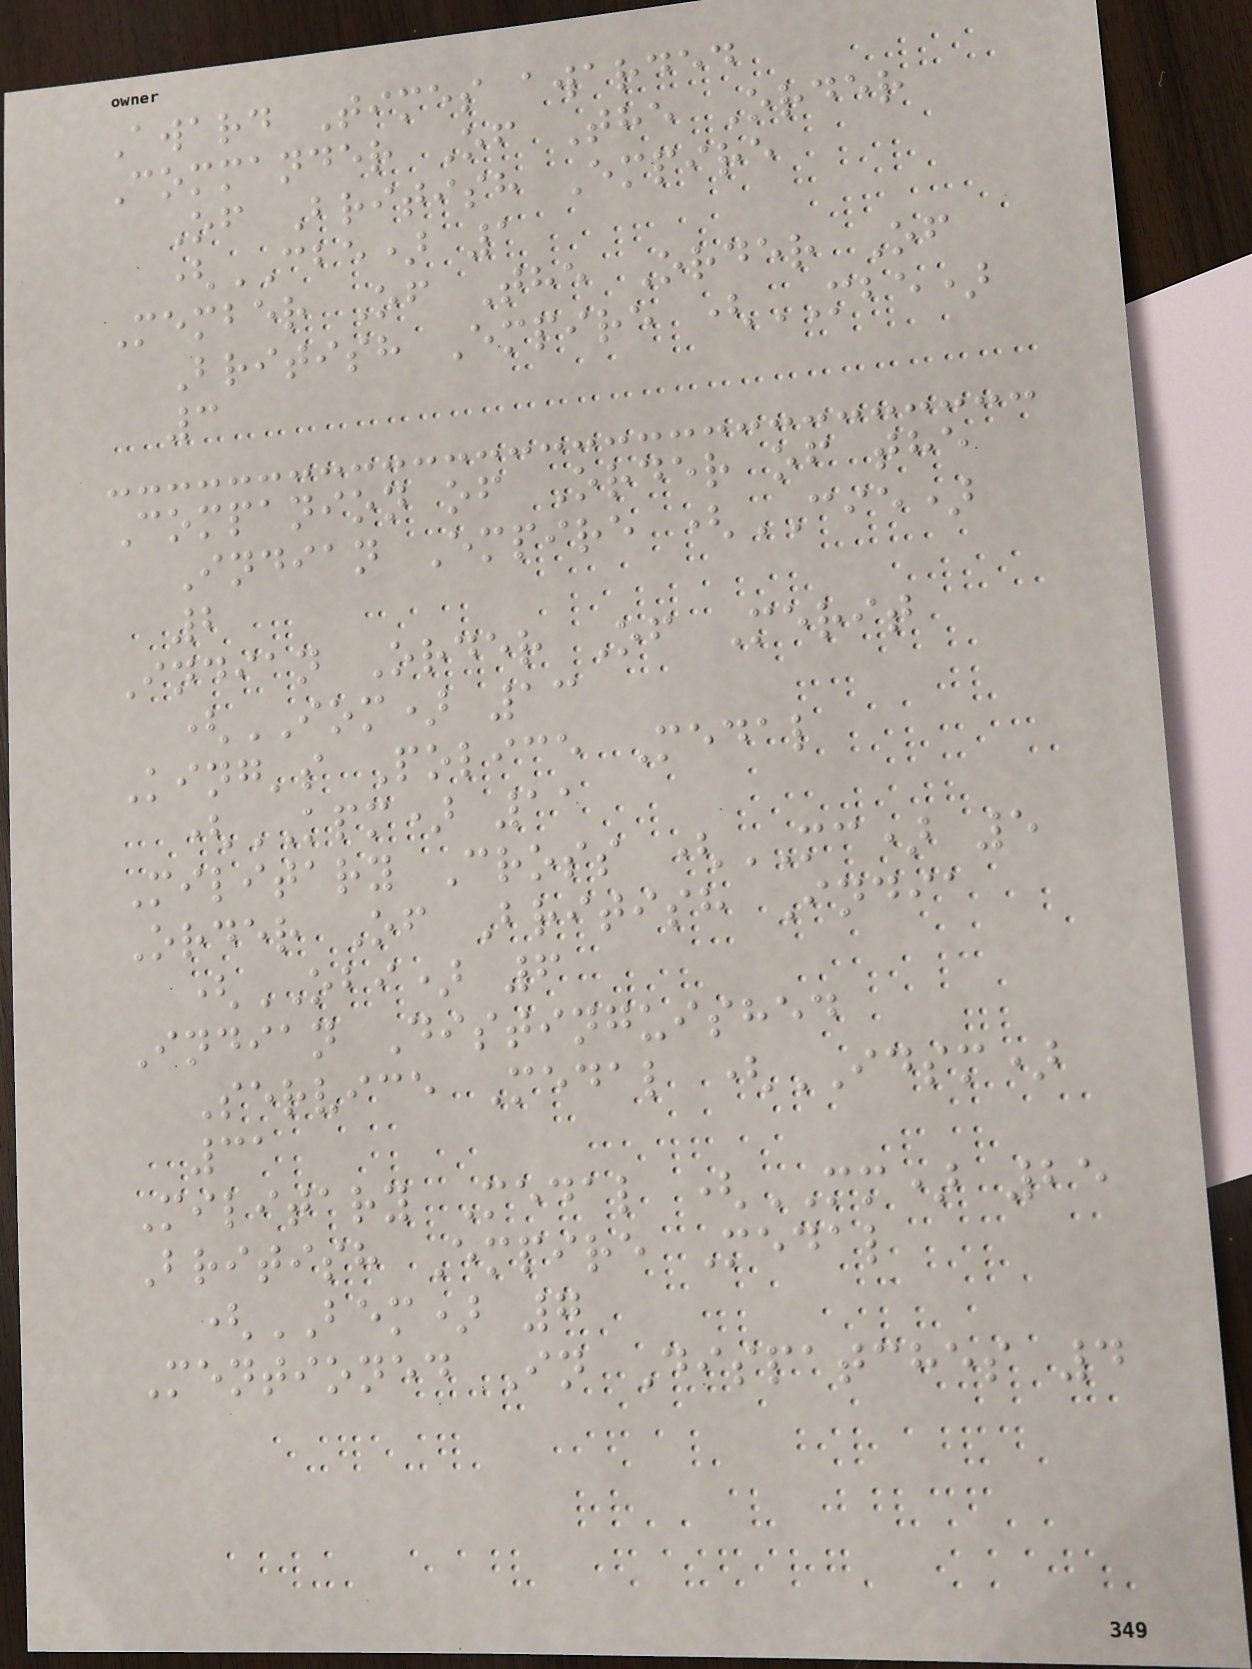Award Times awarded
Commander Of The Order
Of British Empire
(CBE) 1
Member Of The Order Of
British Empire (MBE)
3
Companion of Order of the
Indian Empire (CIE)
2
Indian Order Of Merit
(IOM) 13
King's Police Medal
(KPM) 11
Military Cross (MC) 5
Order Of British India
(OBI) 6
Indian Distinguished
Service Medal (IDSM)
31
Military Medal (MM) 25
British Empire Medal
(BEM) 7
Mentioned In Dispatches 4
